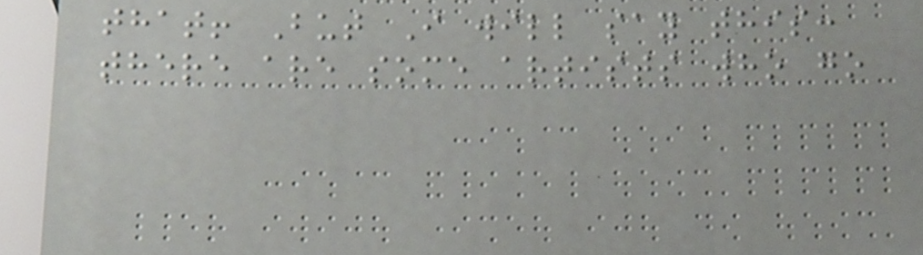that! But I will say this:
there are some artists who go
